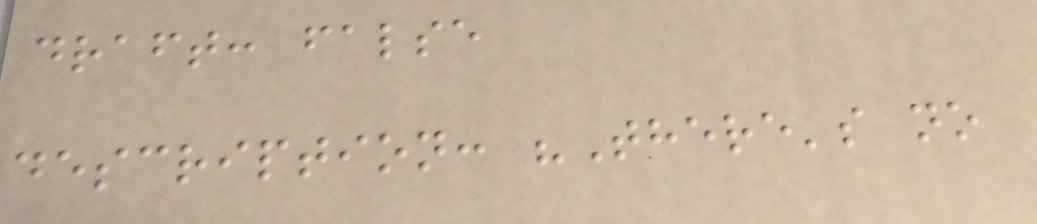draft: false
description: "There's no
